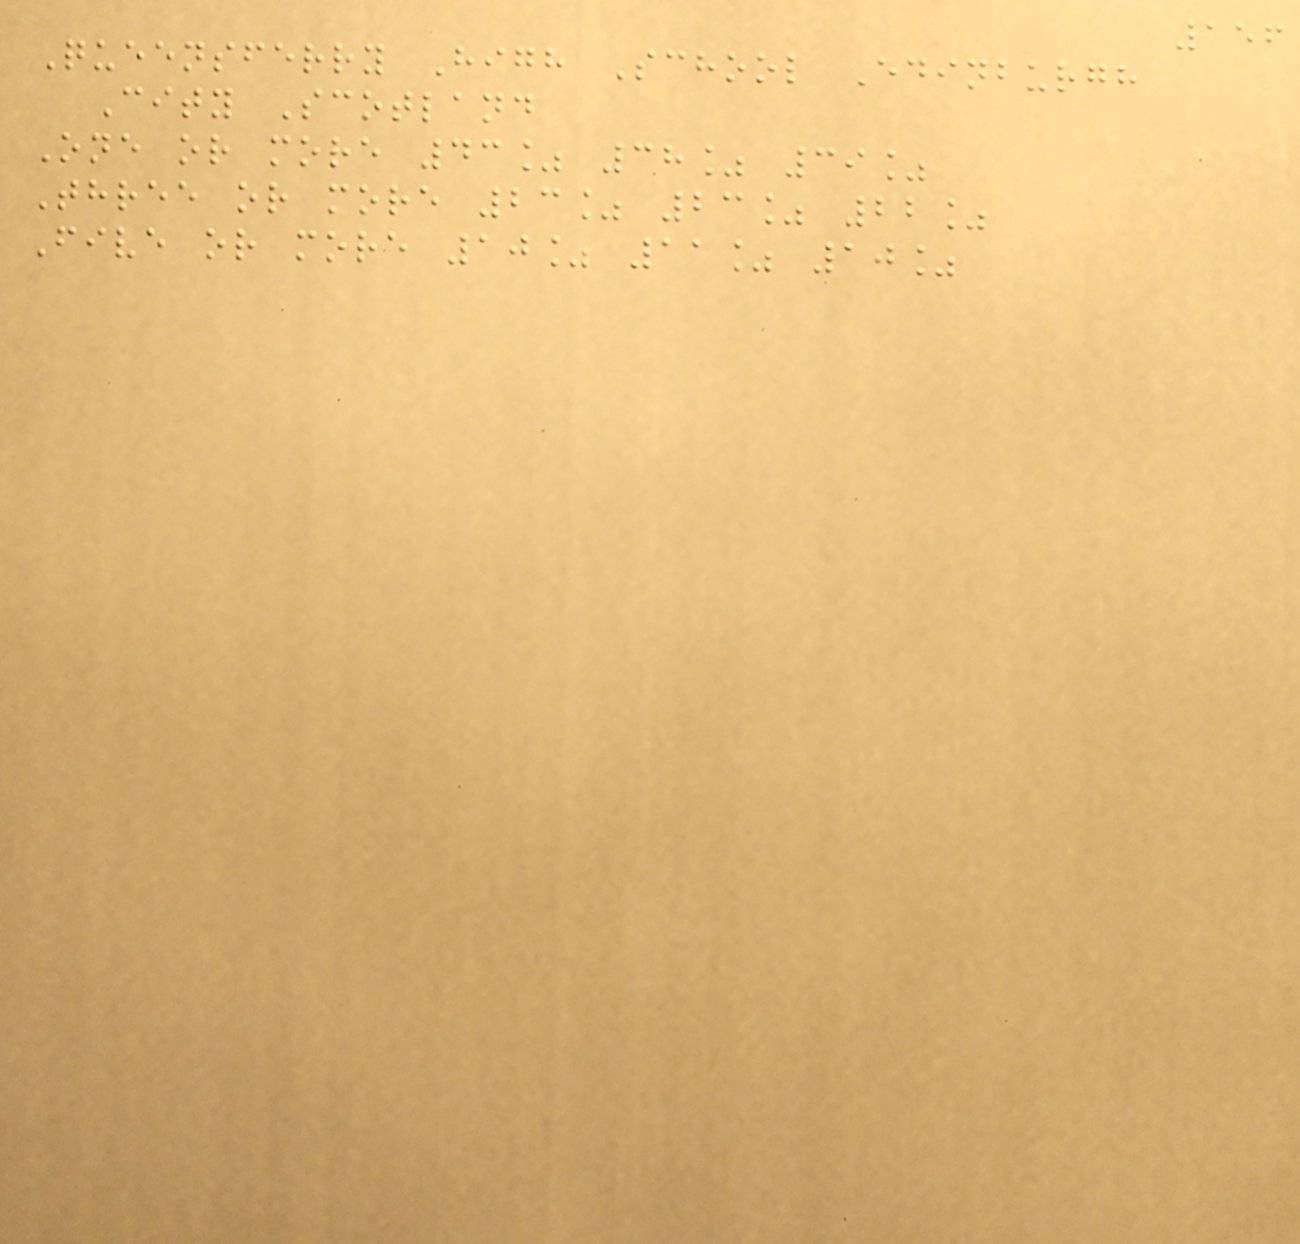156
Queensferry High School Edinburgh
City Scotland
One or more 43% 38% 39%
Three or more 23% 23% 22%
Five or more 10% 11% 10%
